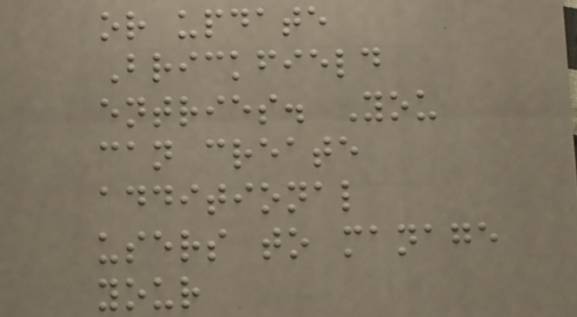or update
Brickfield
entries. You
can create
additional
users to manage
your
